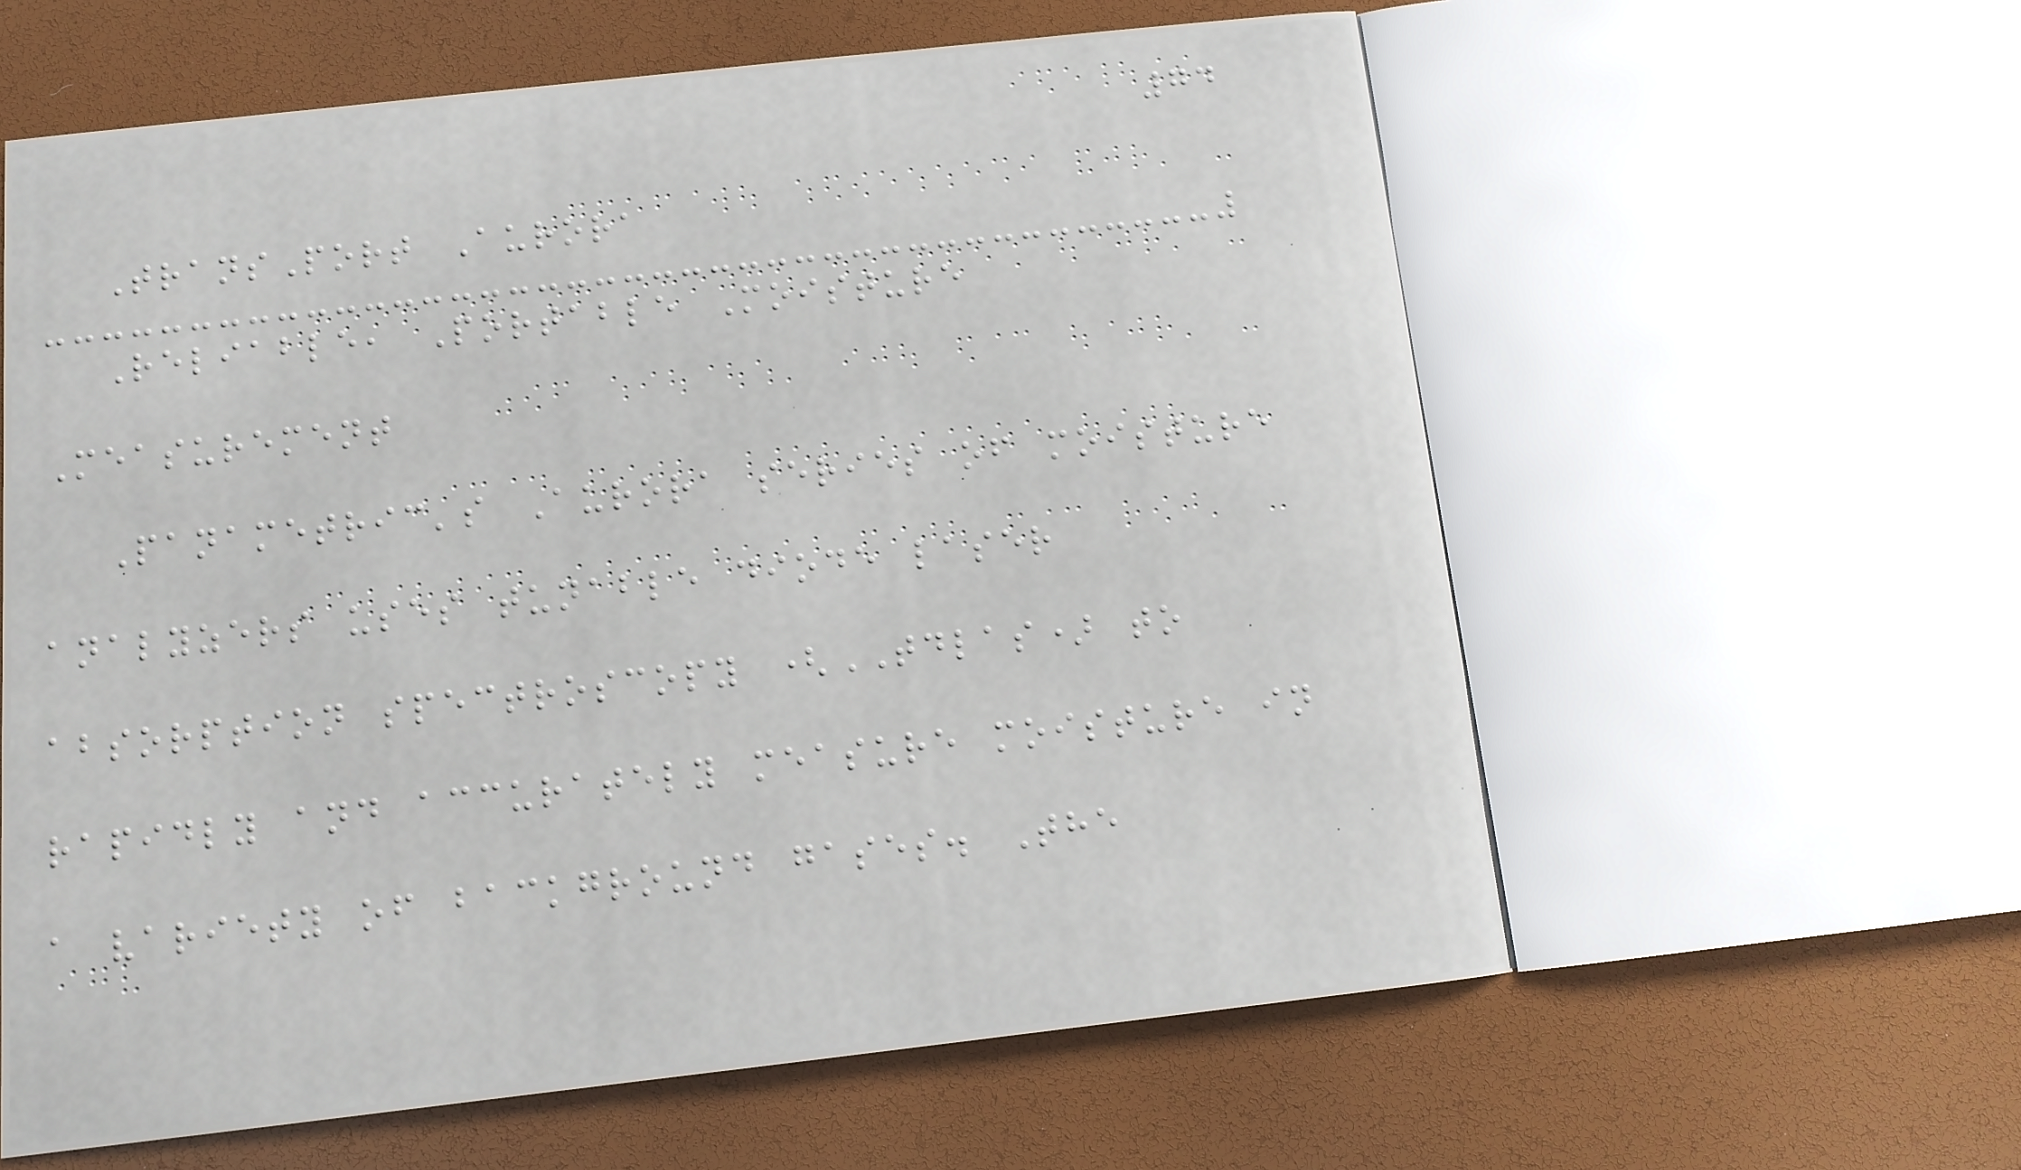74
TransPort Aurora
Reliable, Portable Moisture
Measurement
Panametric's Aurora series of moisture
analyzers uses tunable diode laser
absorption spectroscopy (TDLAS) to
rapidly and accurately measure moisture in
a variety of background gases. The
